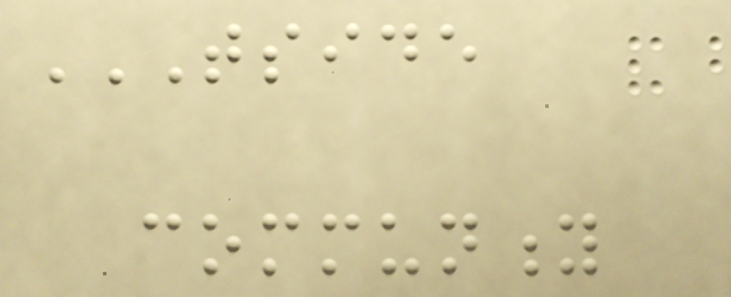TSIDE
COMMUNITY
